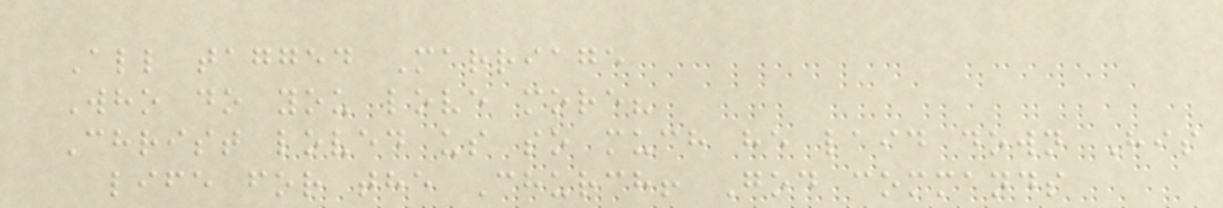All tagged Marriage
Who do you love more?
Christ loved us so much he laid down His
life for the Church! God commands
